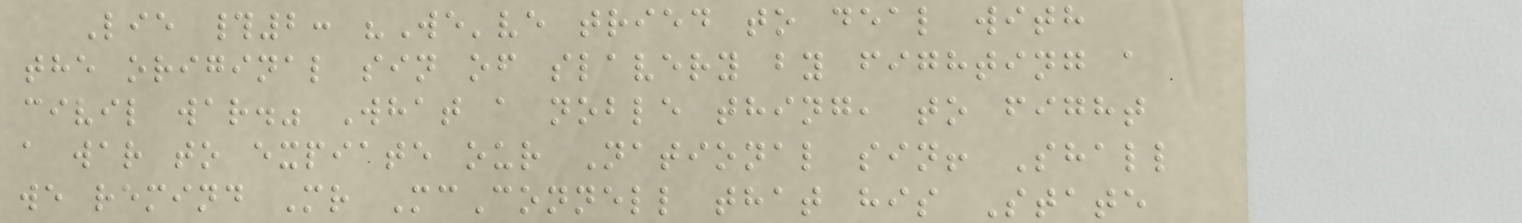Lie #2: "We've tried to deal with
the original sin of slavery by fighting a
civil war." What a noble thing, to fight
a war to expiate our National sin! Shall
we remind Mr McConnell that his State
